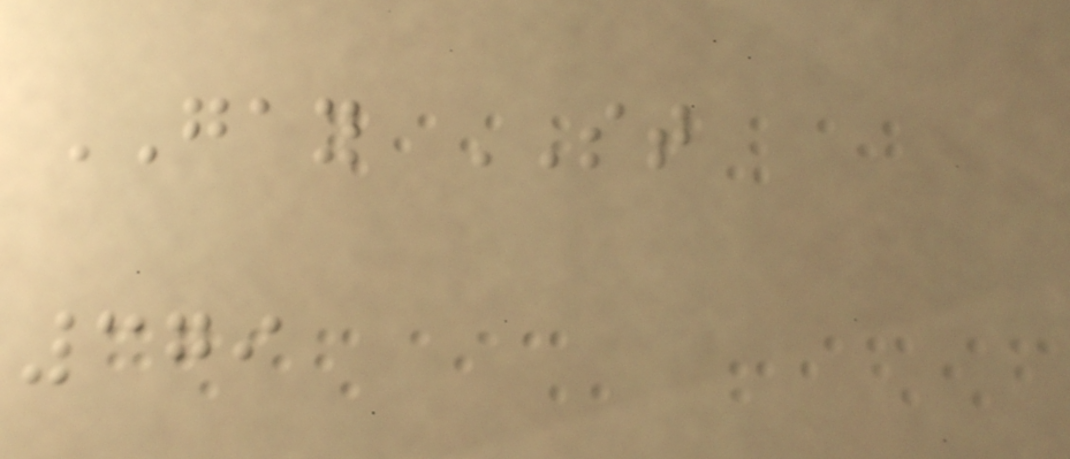GAY ST
379
